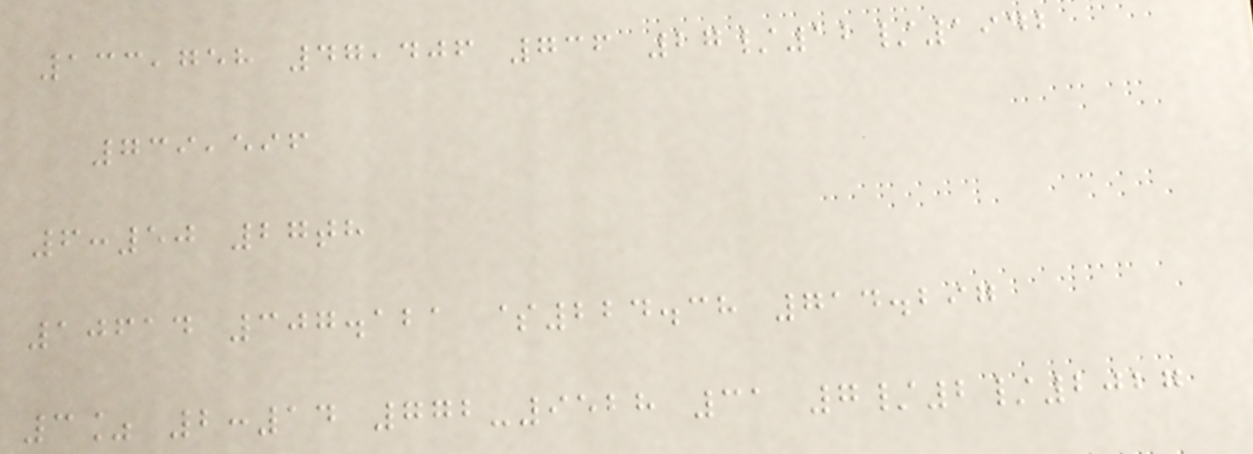133,758 47,406 736 27/12/1942
739,596
6:50 27th
10614 307.121 $224.38 714.297
3% 2:14 772-9528 31 7/2/2027
